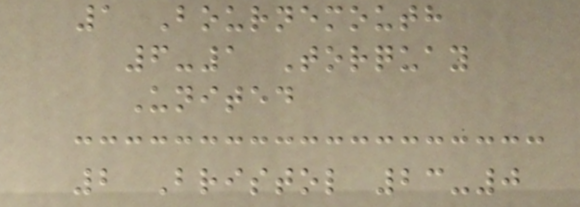1 Bournemouth
6-1 Torquay
United
2 Bristol 23-0
